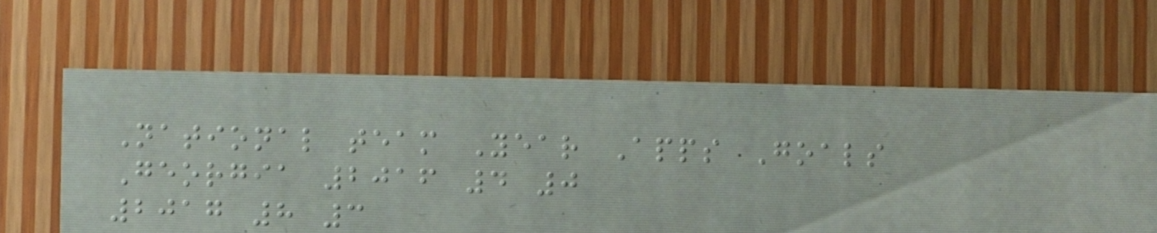National team Year Apps Goals
Georgia 2016 4 0
2017 8 3
